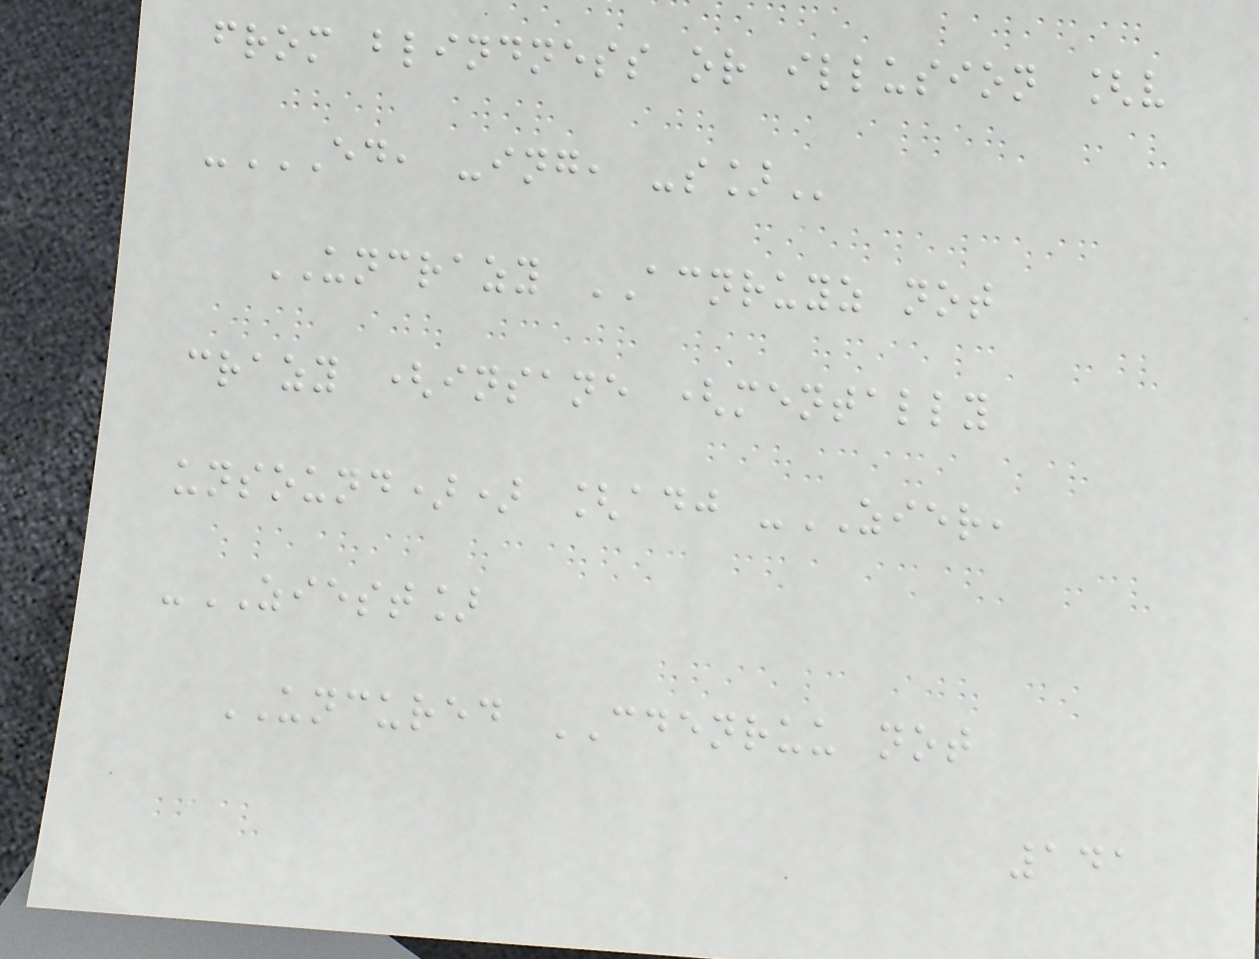from blindness or illusion [v
-ED, -ING, -S]
UNCRAZY ACNRUYZ not
crazy (insane (mentally
unsound)) [adj -ZIER,
-ZIEST]
UNCURED CDENRUU not
141
